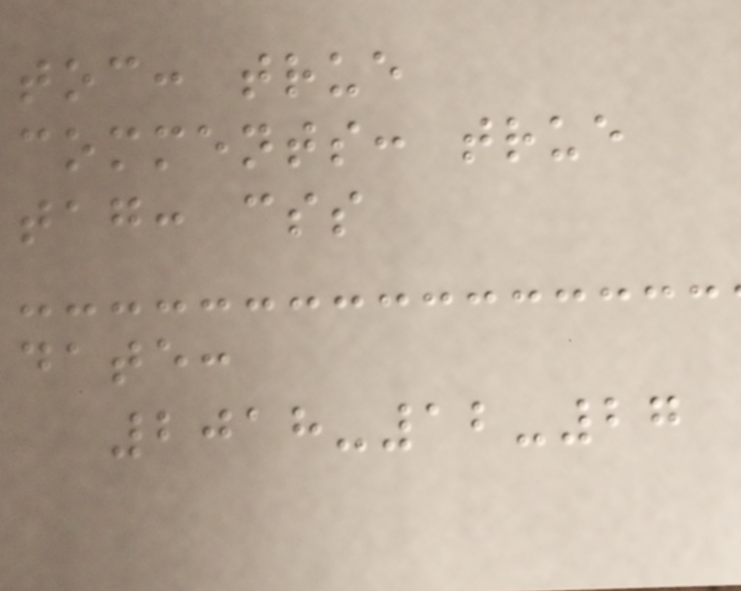toc: true
comments: true
tag: css
date:
2018-12-27
